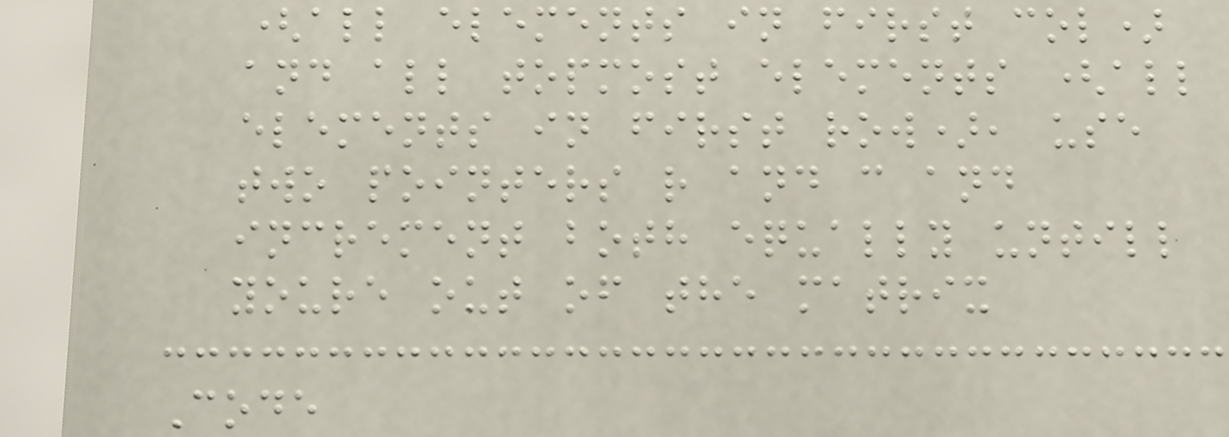(all elements in first col)
and all topmost elements (all
elements in first row), use
two pointers r and c and
increment both equally untill
youre out of the matrix
Code
